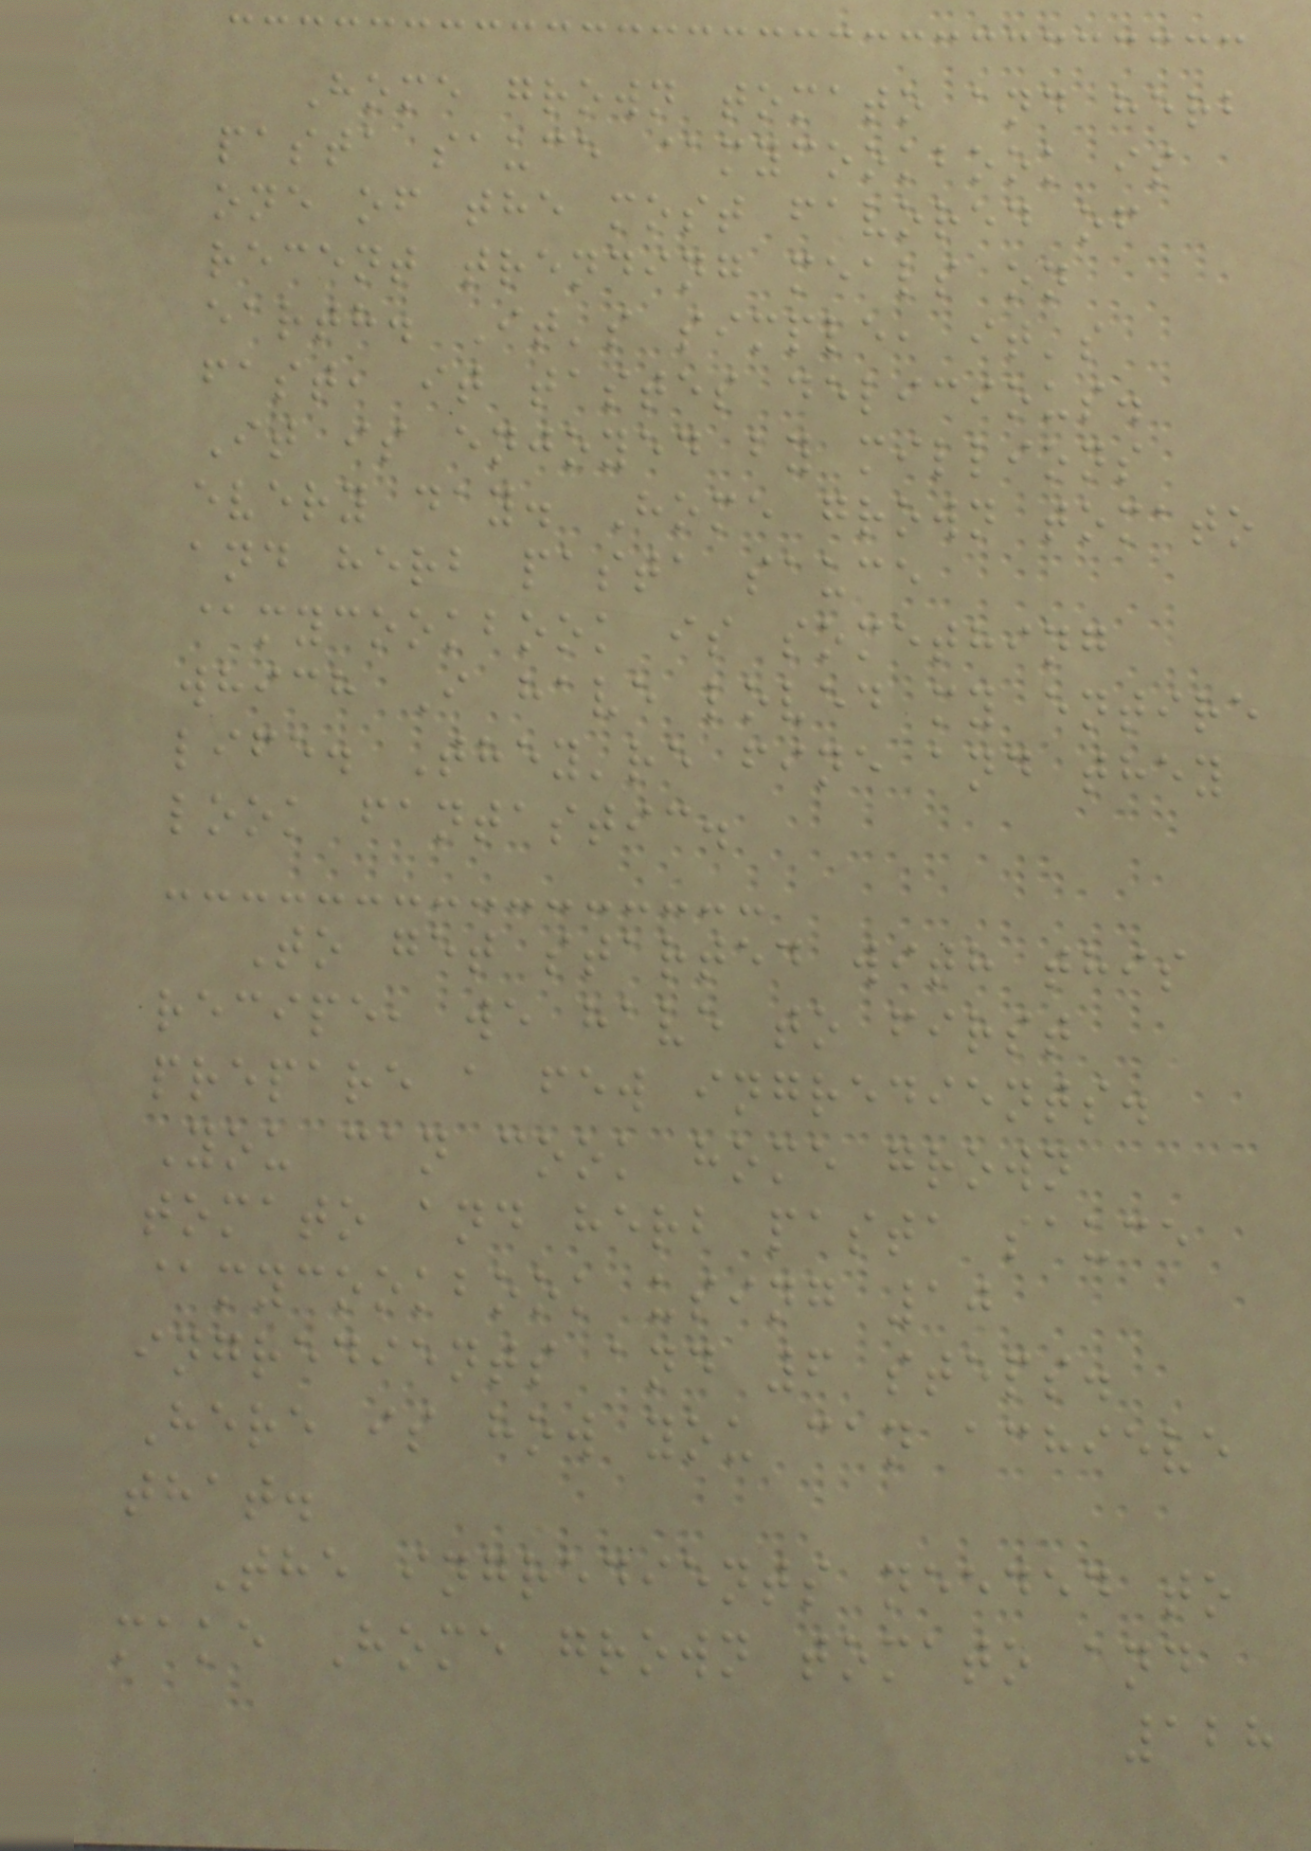Home grown tomato and herb
pasta sauce @mycookbook is
one of the most favored of
recent trending meals on
earth. It's simple, it's
fast, it tastes delicious.
It is enjoyed by millions
every day. Home grown tomato
and herb pasta sauce
@mycookbook is something
which I have loved my entire
life. They're fine and they
look fantastic.
To get started with this
recipe, we have to first
prepare a few ingredients.
You can cook home grown
tomato and herb pasta sauce
@mycookbook using 10
ingredients and 6 steps.
Here is how you can achieve
that.
The ingredients needed to
make Home grown tomato and
128
